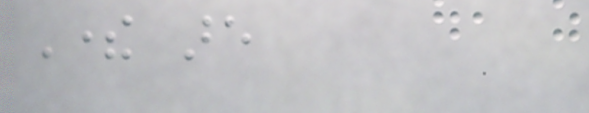There are
